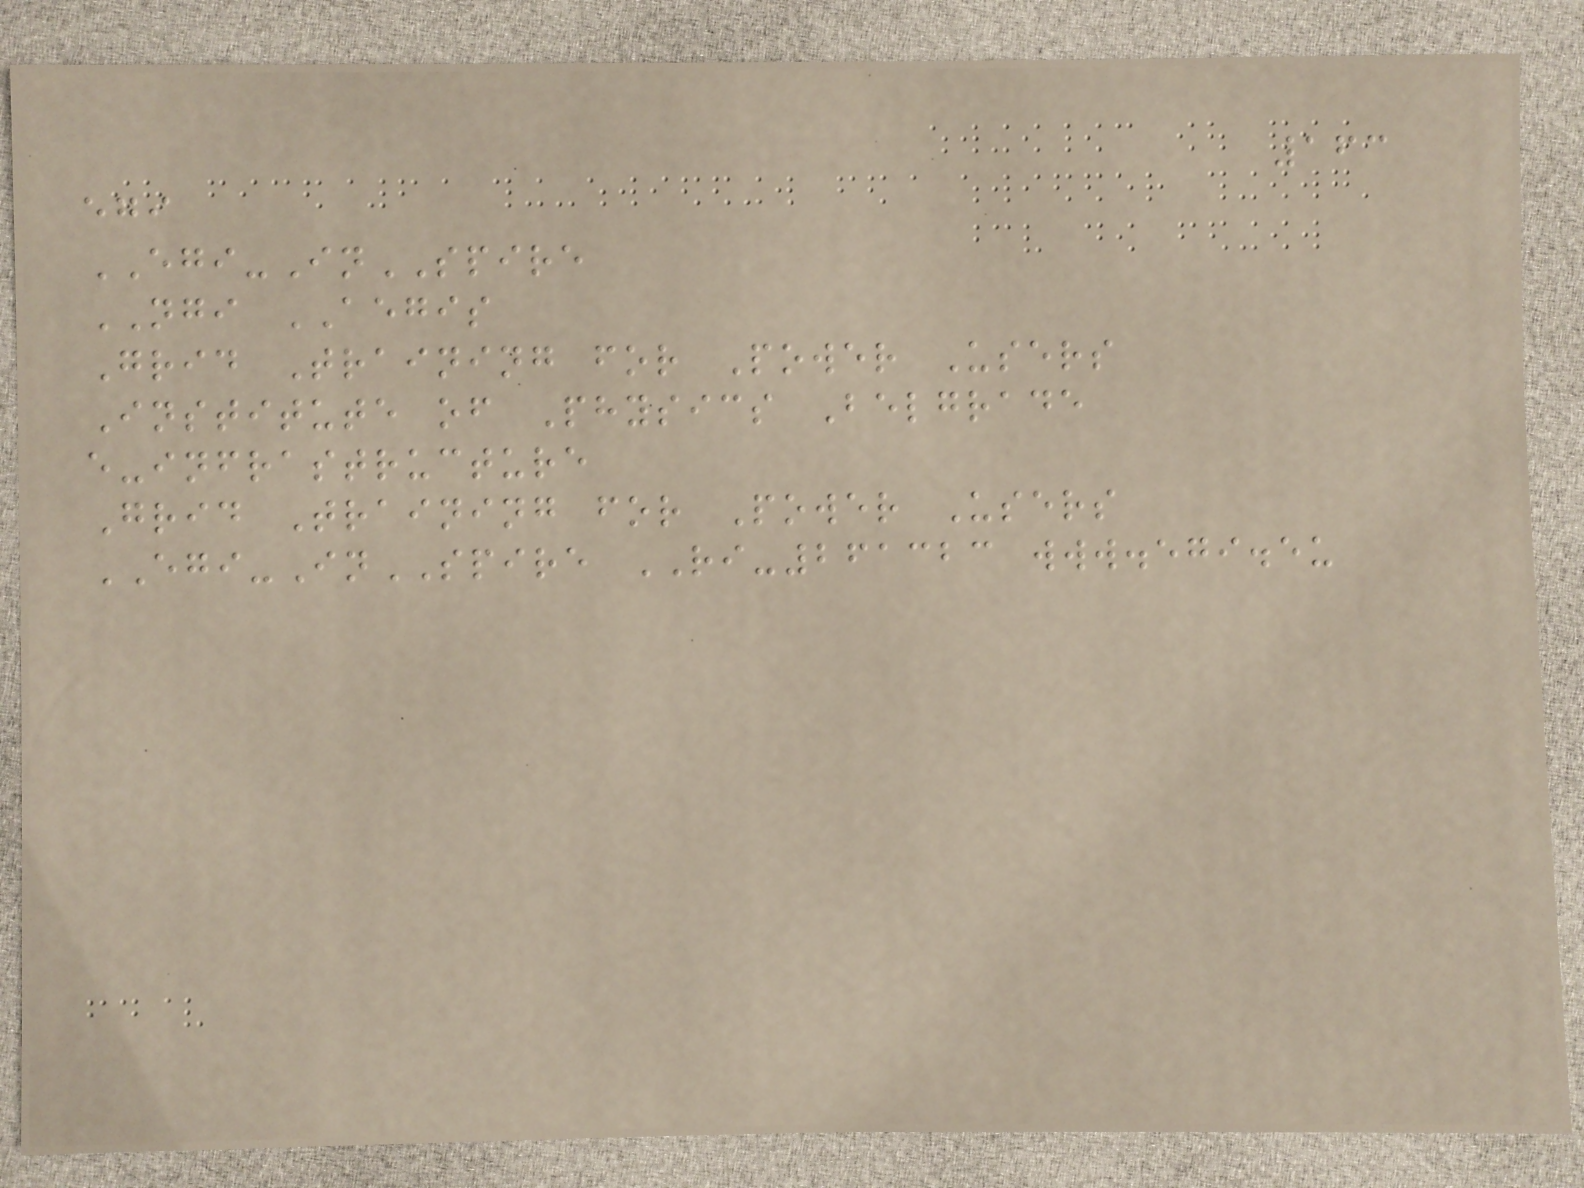163
egi
EGI-InSPIRE
NGI AEGIS
Grid Training for Power Users
Institute of Physics Belgrade
e-infrastructure
Grid Training for Power Users
EGI-InSPIRE RI-261323 www.egi.eu
